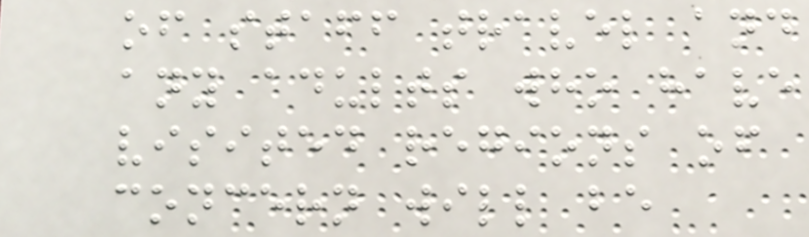of staff travel and
any adults who have
visited regions of
concern will be
